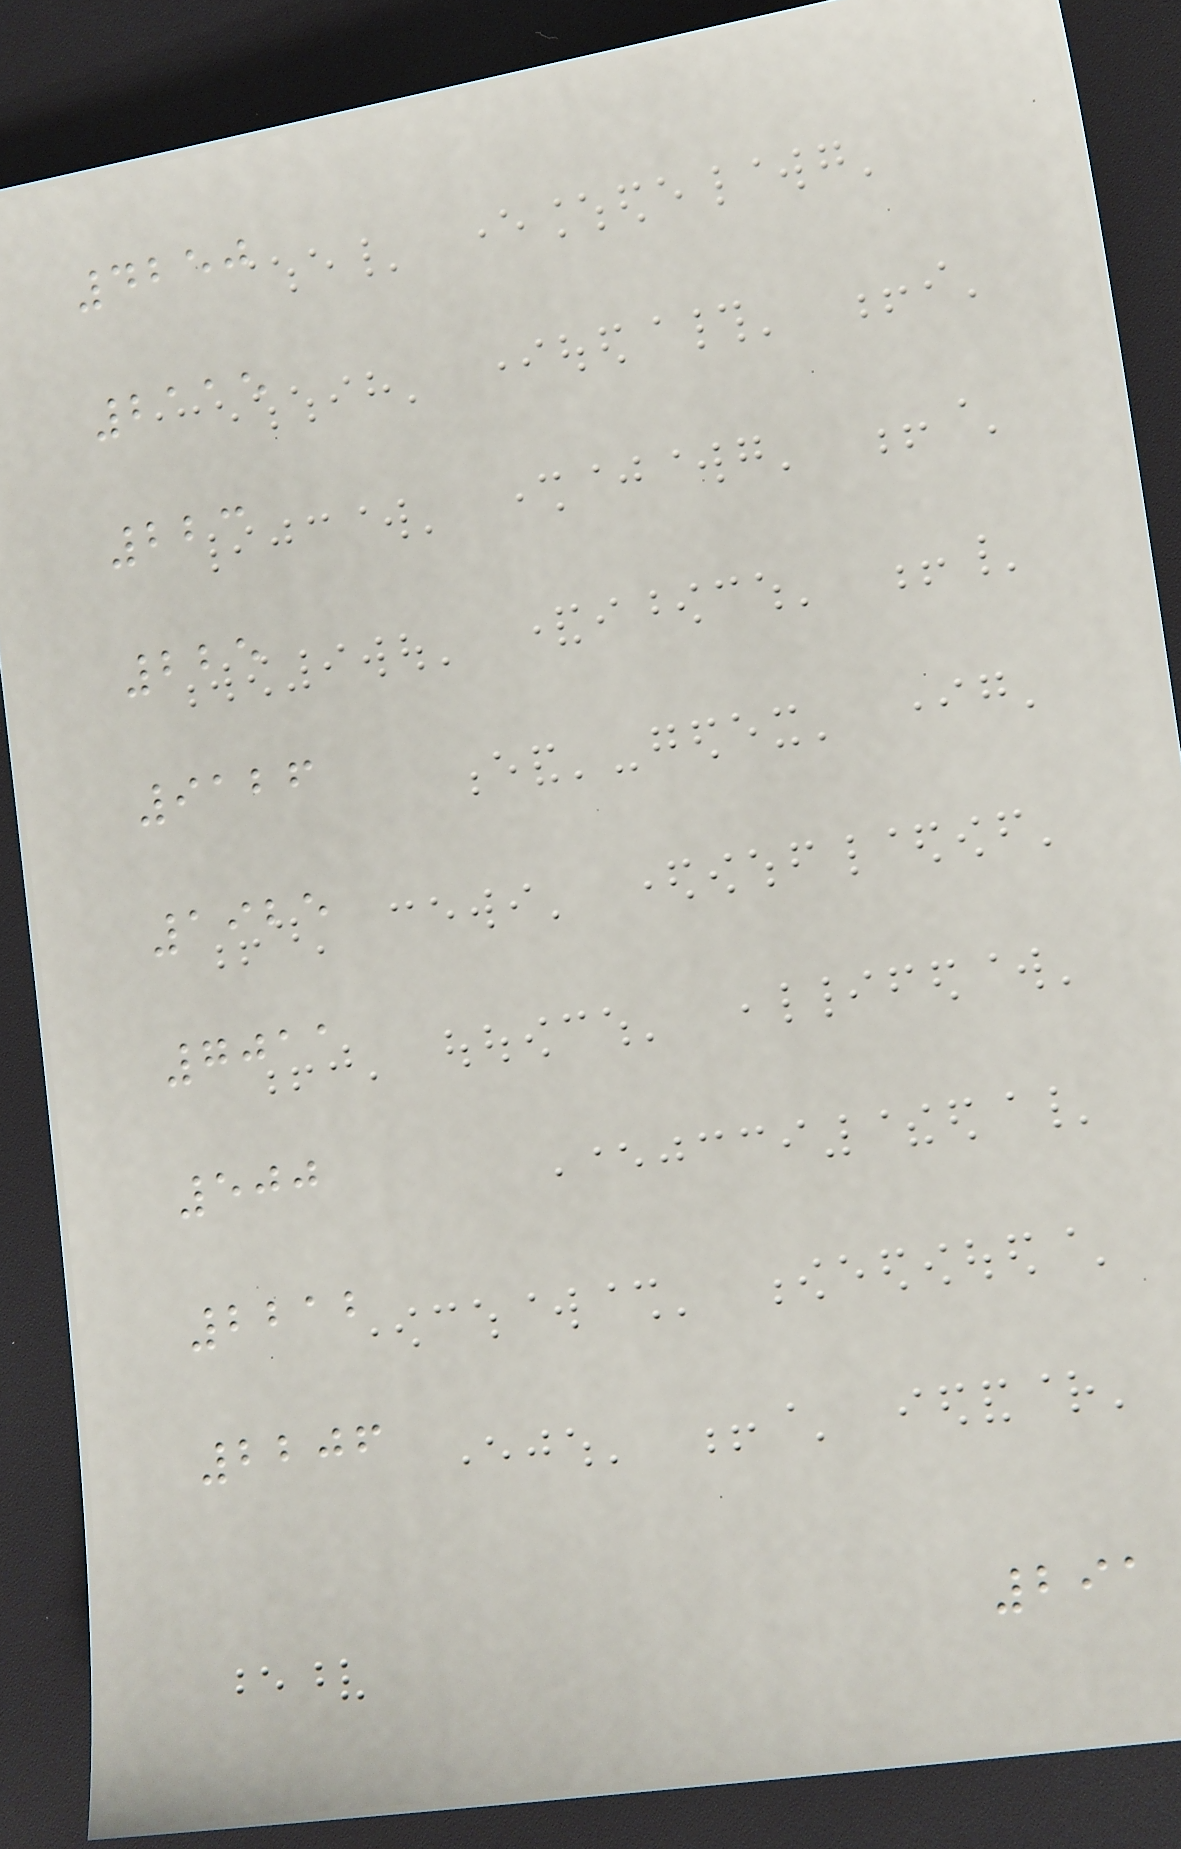4250
2115
223
225
9126
1925
7011
500
2212
2206
291
